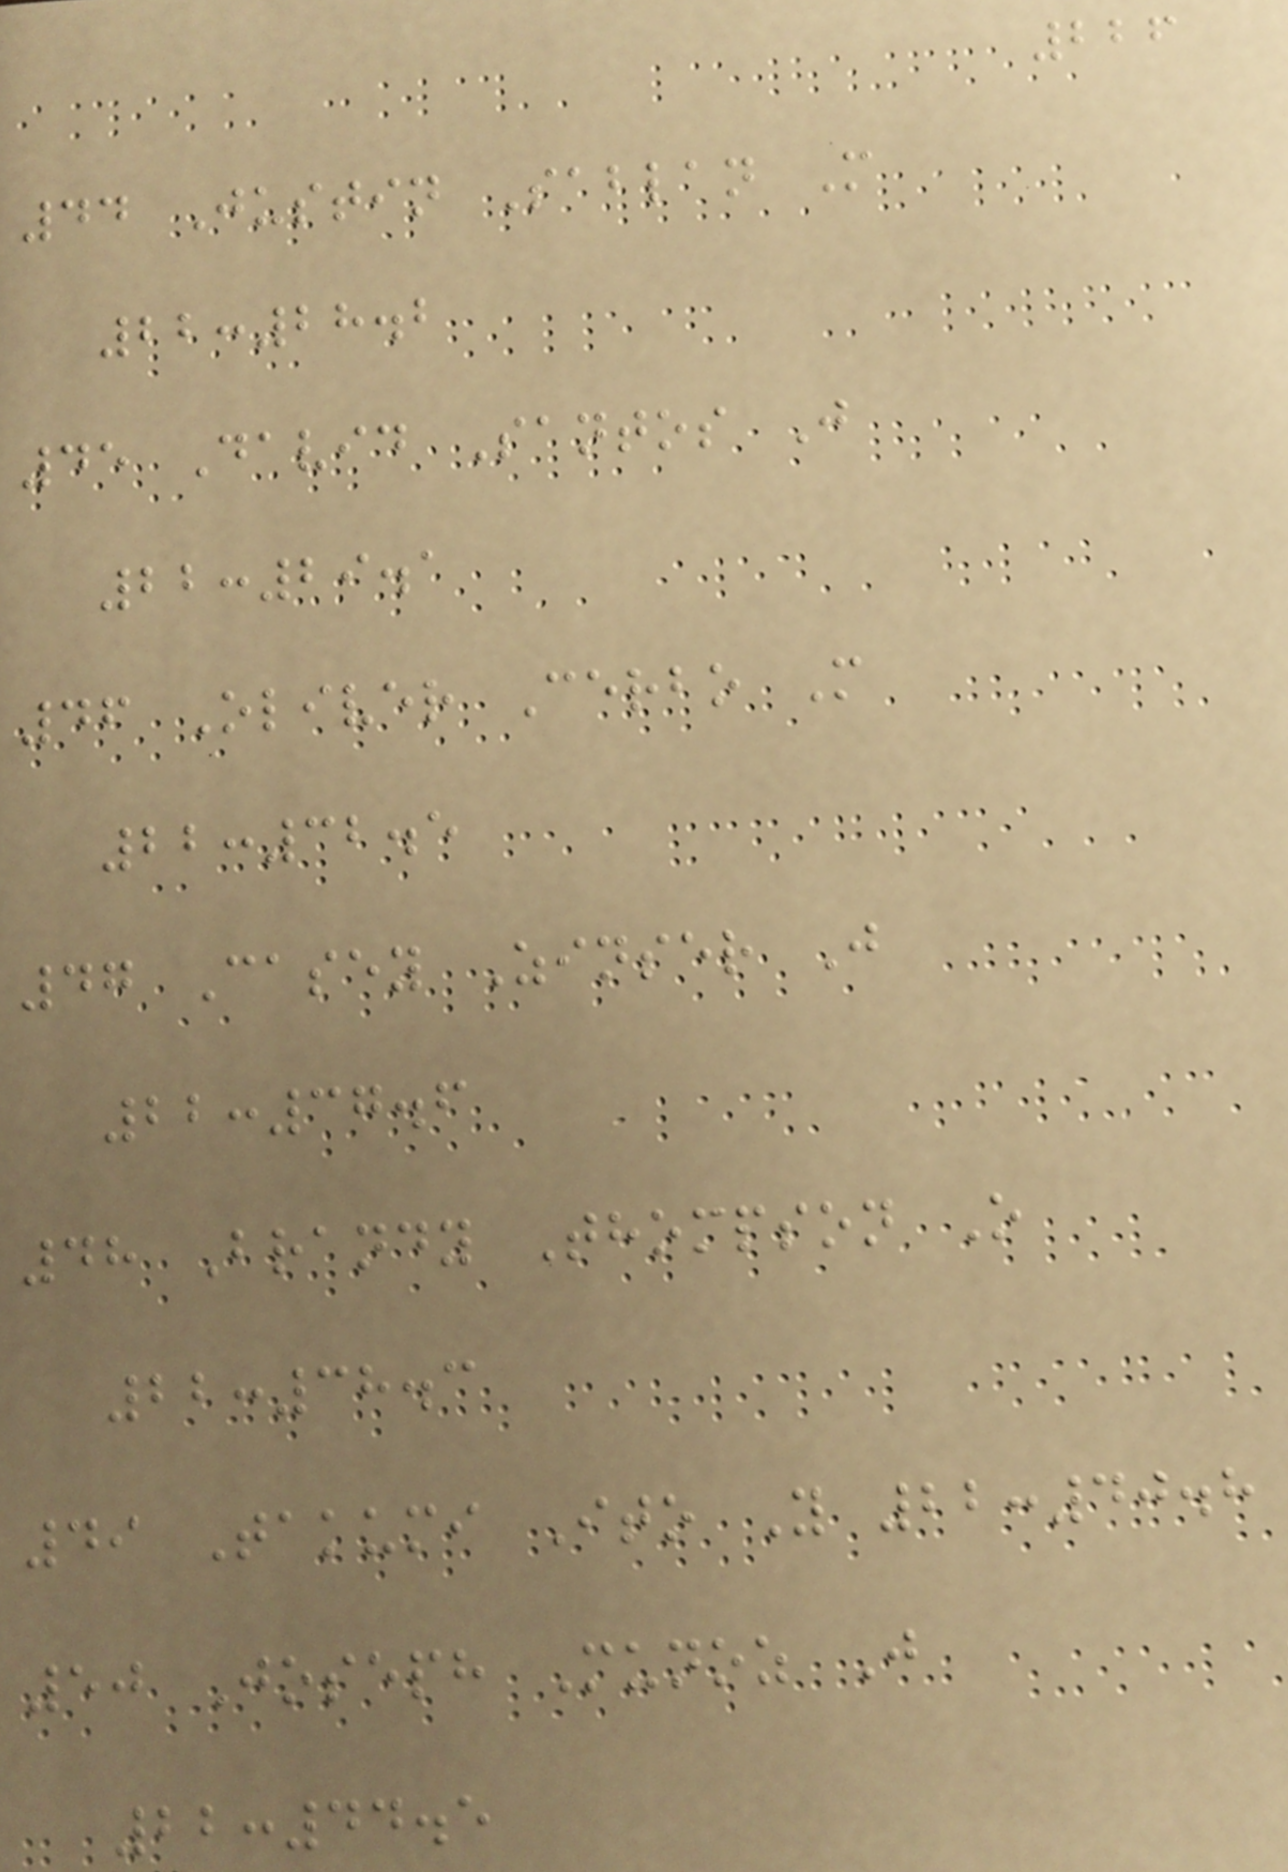226
44 Justin Sablan M
22:28.2
45 David Santos J
22:29.1
46 Oliver Cerbo M
22:32.5
47 Casey Zinser J
22:37.6
48 Brandy Thompson O
22:38.3
49 Takumi Ito Y 22:40.8
50 Joseph Munoz J
22:44.5
